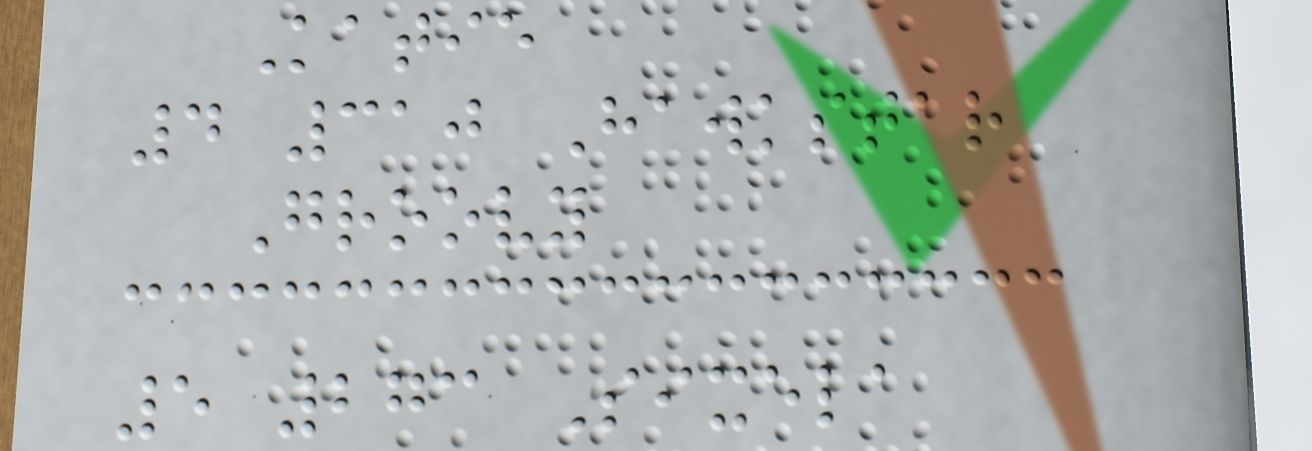Katie
4 310 Hawkstar
Groovy
5 273 Sixela
